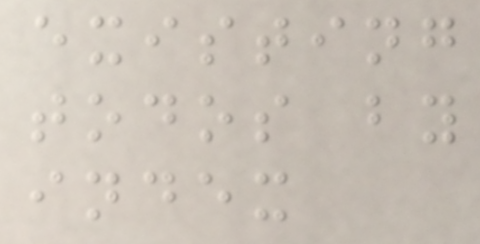existing
todos by
index
